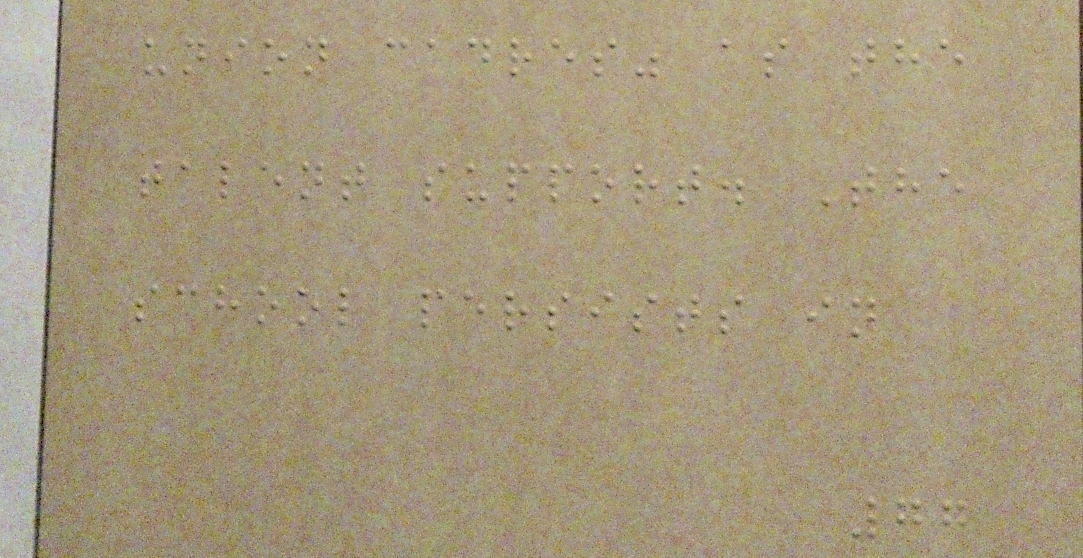union cadres" as the
talent support. The
school persists in
77
